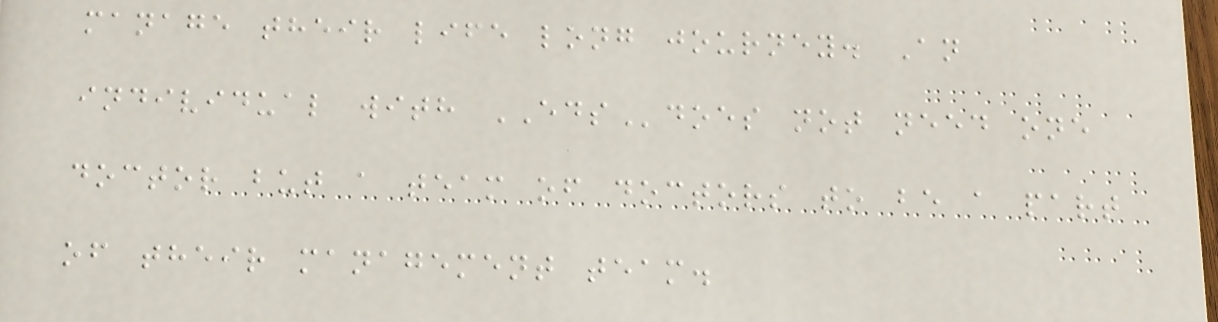manage their life long journey. An
individual with EDSdoes not need one
doctor but a team of doctors to be a part
of their management team.
